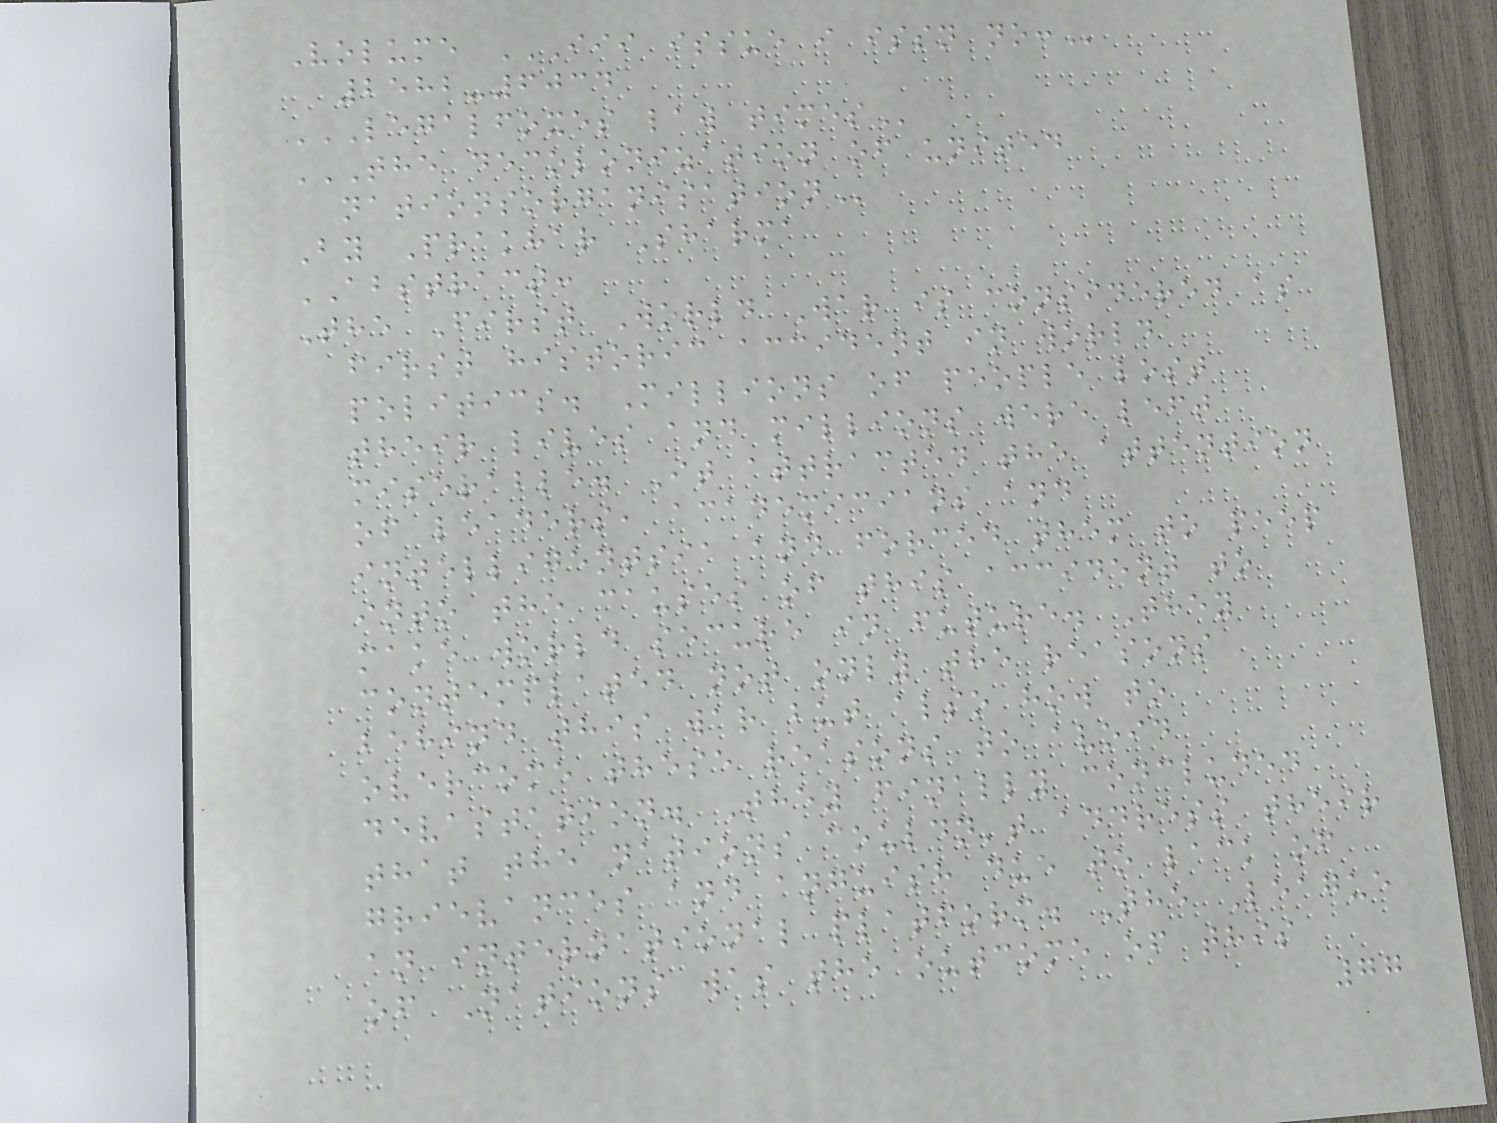Volume III ISSUE I ISSN NO:
2582-6034
LEGALFOXES LAW TIMES
THE DECOLONIZATION OF UNITED
NATIONSORGANISATION
By Prakhar Sharma
ABSTRACT:
The First World War is considered as
first historic accident in world
politics. Millions of people lost
their lives and millions were left
miserable. It attracted the attention
of leaders, academicians and
intelligentsia and forced them to peep
into the causes of this accident to
make world secure in future. They
contemplated not only the reasons
behind this war but also how to
overcome these reasons to avoid
devastation. They finally concluded
that the nations couldn't address their
grievances and anguish due to lack of
an international platform. The League
of Nations was the outcome of this
77
